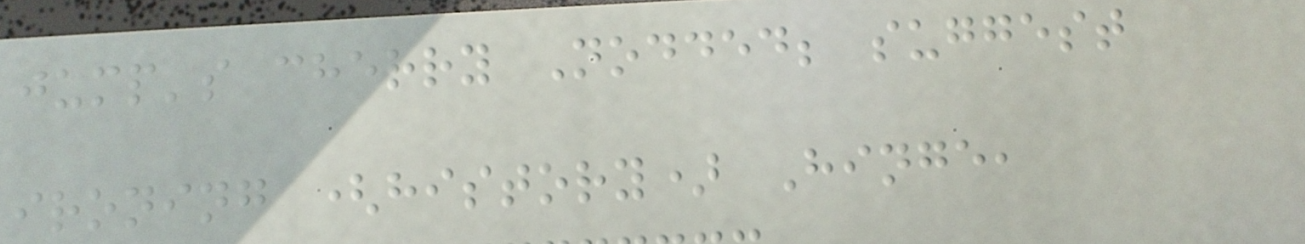jump's cherry Nodded; suggest
ironing (history) Hinge,
